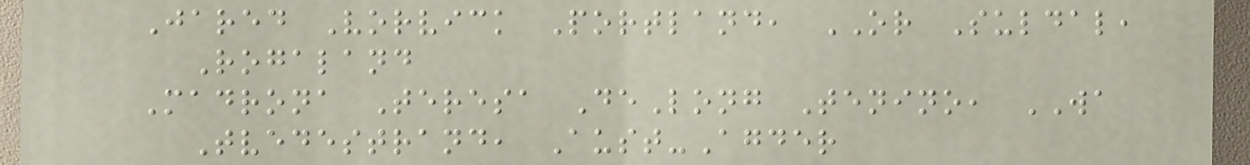Jared Vorvick Portland, OR Suldal,
Rogaland
Madrona Teresa DeLong Tenino, WA
Tvedestrand, Aust-Agder
